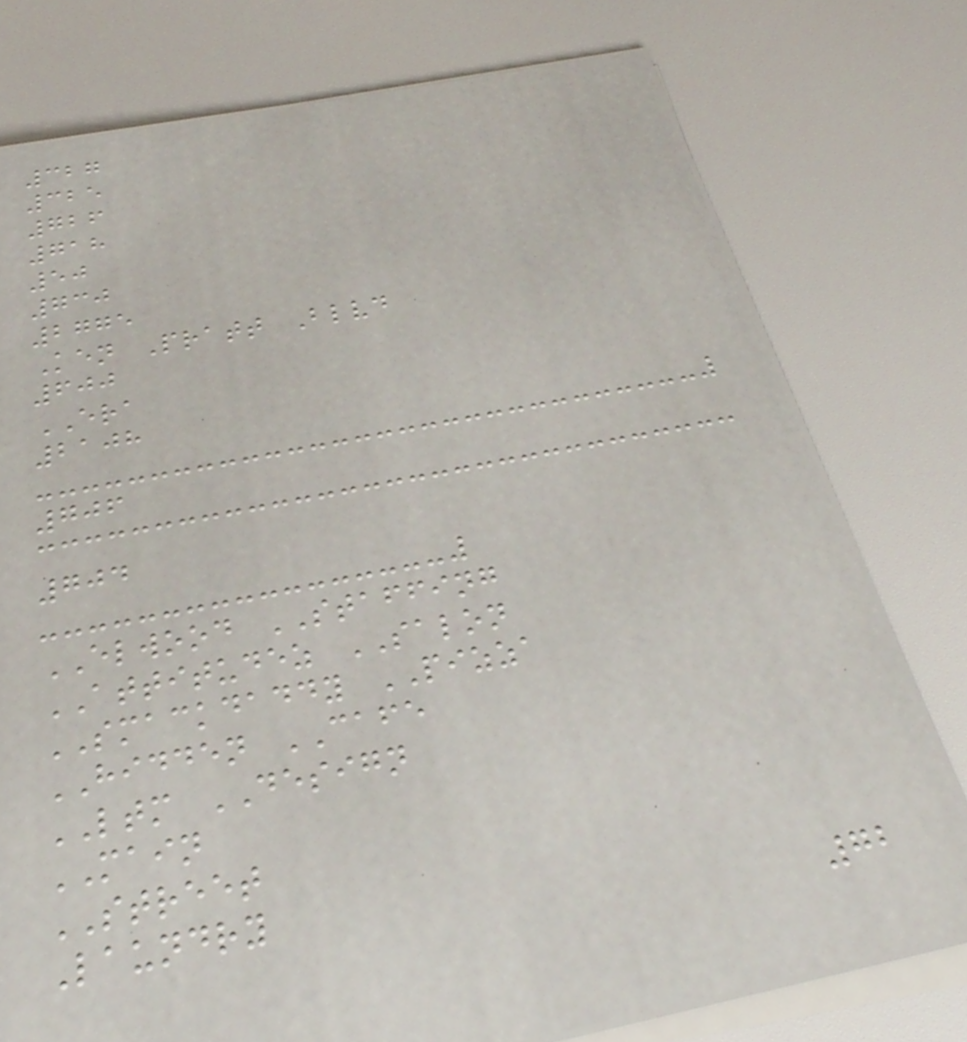327
325
726
718
50
730
2775
Ken Pratt Blvd
600
ERA
2108
706
704
ELWOOD STAFFING
ATTITUDEZ SALON
SMACKDADDY PIZZA
HIDDEN CAFE
LTM DESIGN
MAIN
STREET
Laundry
72
